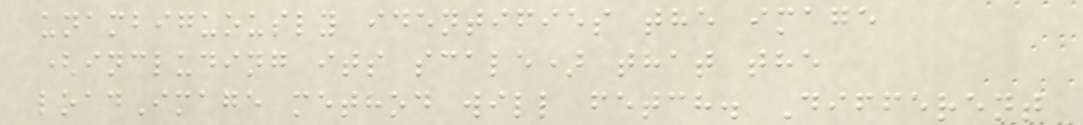unambiguously identifies the image
(including its scale) that the
loadImage method will fetch. Different
